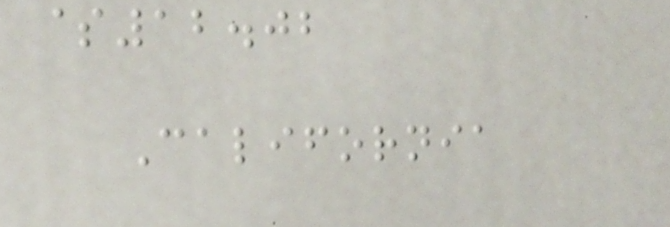$12.02
California
